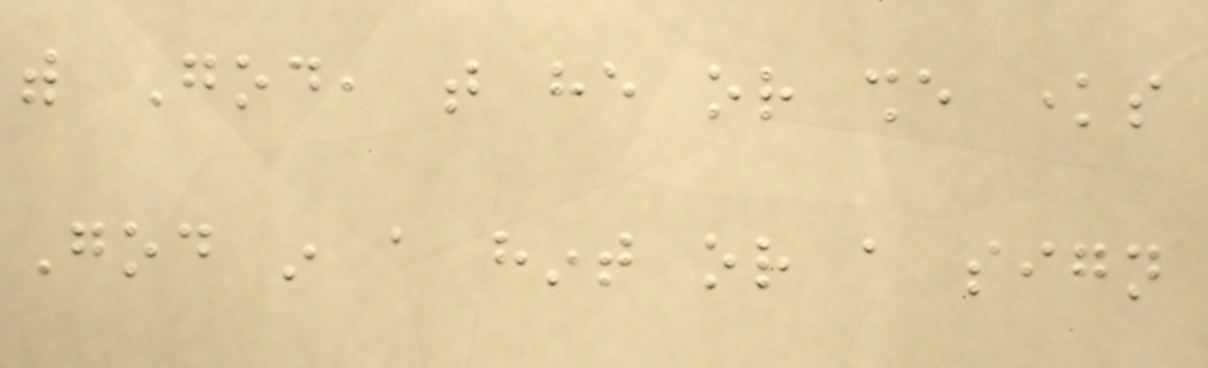with God, that he or she knows
God in a hint or a sign
